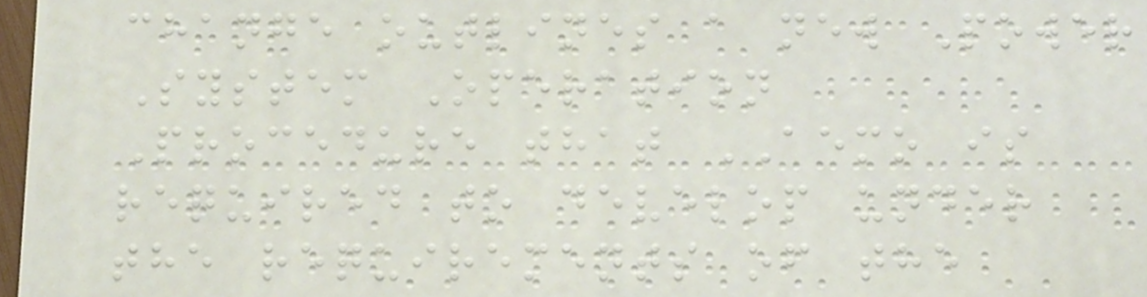change outlines a new Power
System Operation
Procedure that AEMO is
required to develop under
the requirements of the
